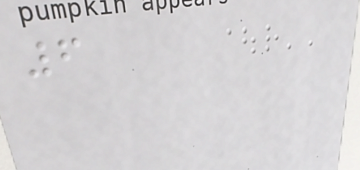6
